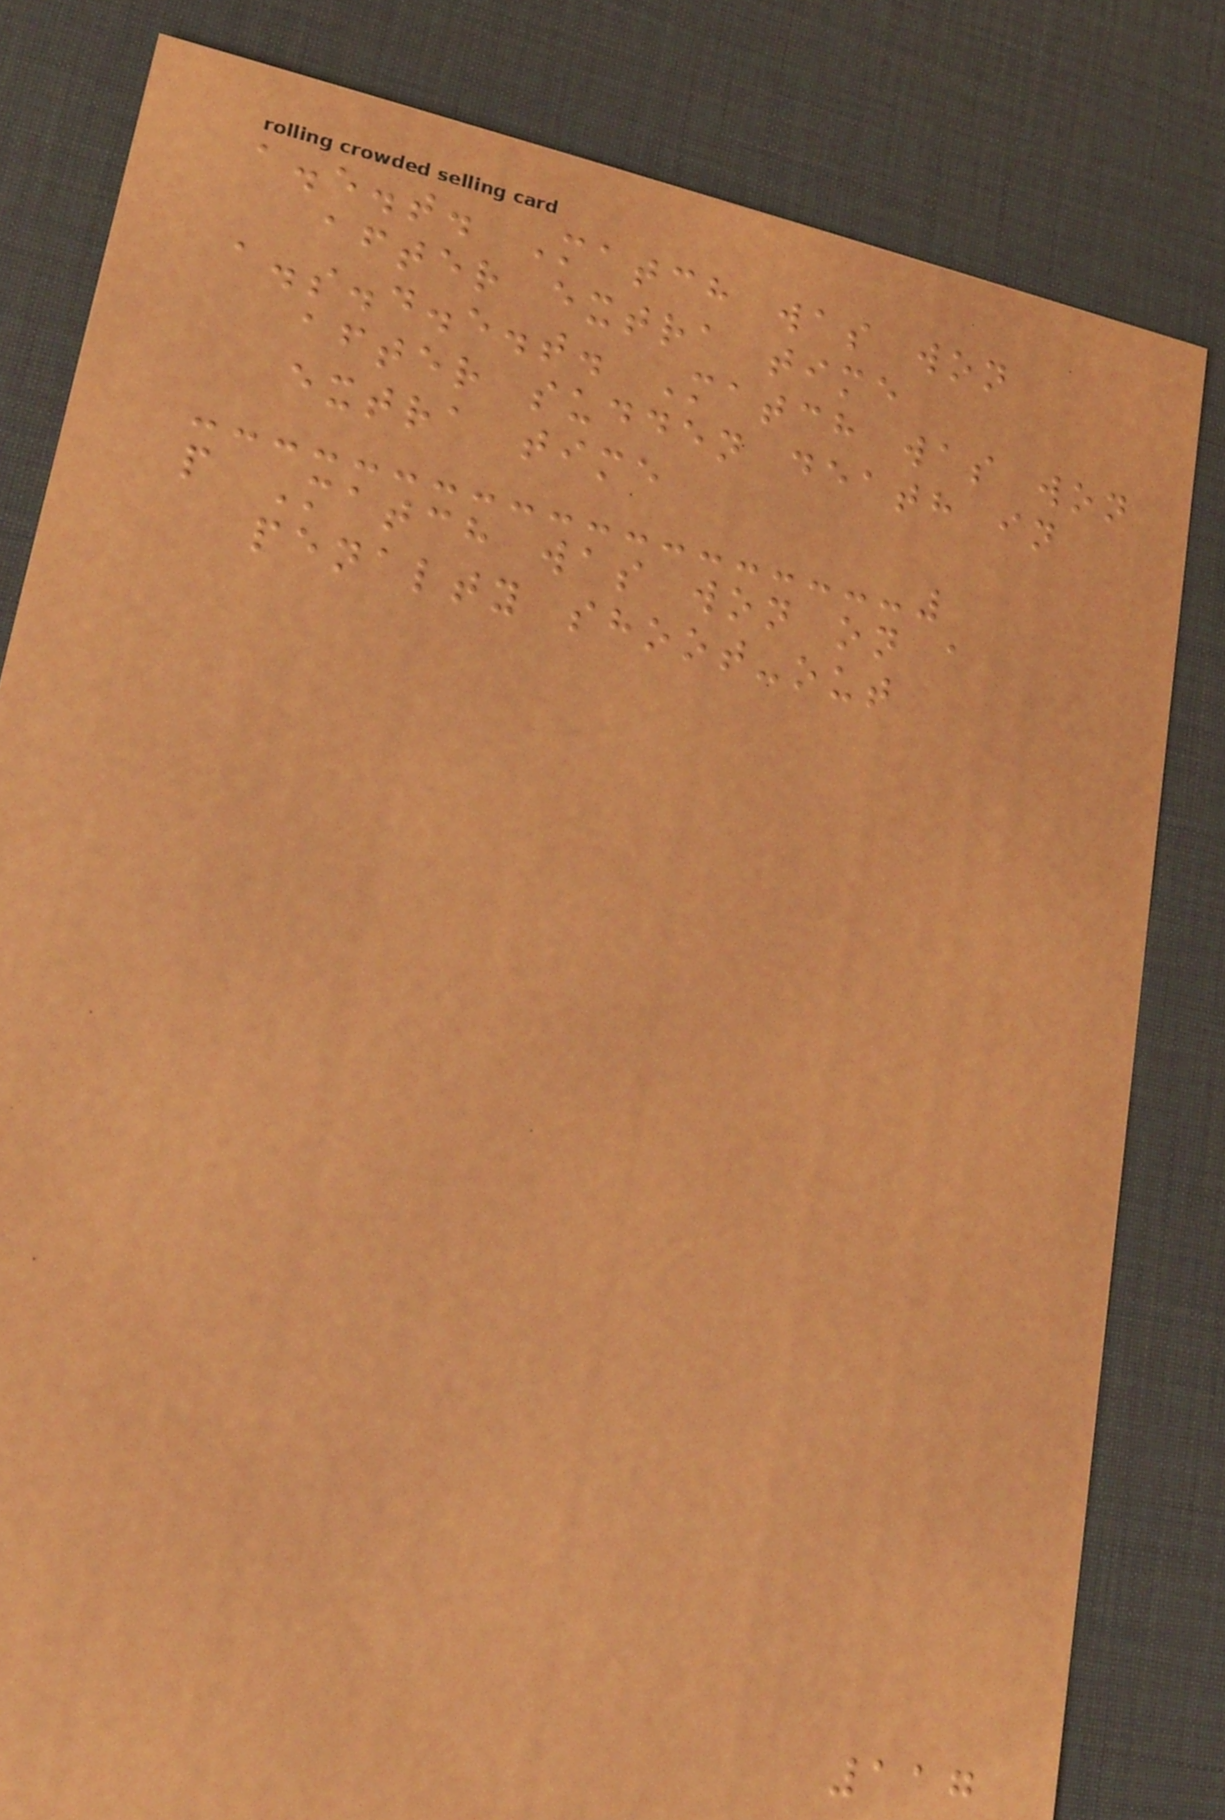a.e.t. Match was won
after extra time
a.s.d.e.t. Match was won
after sudden death in
extra time
p Match was won on a
penalty shoot-out
117
